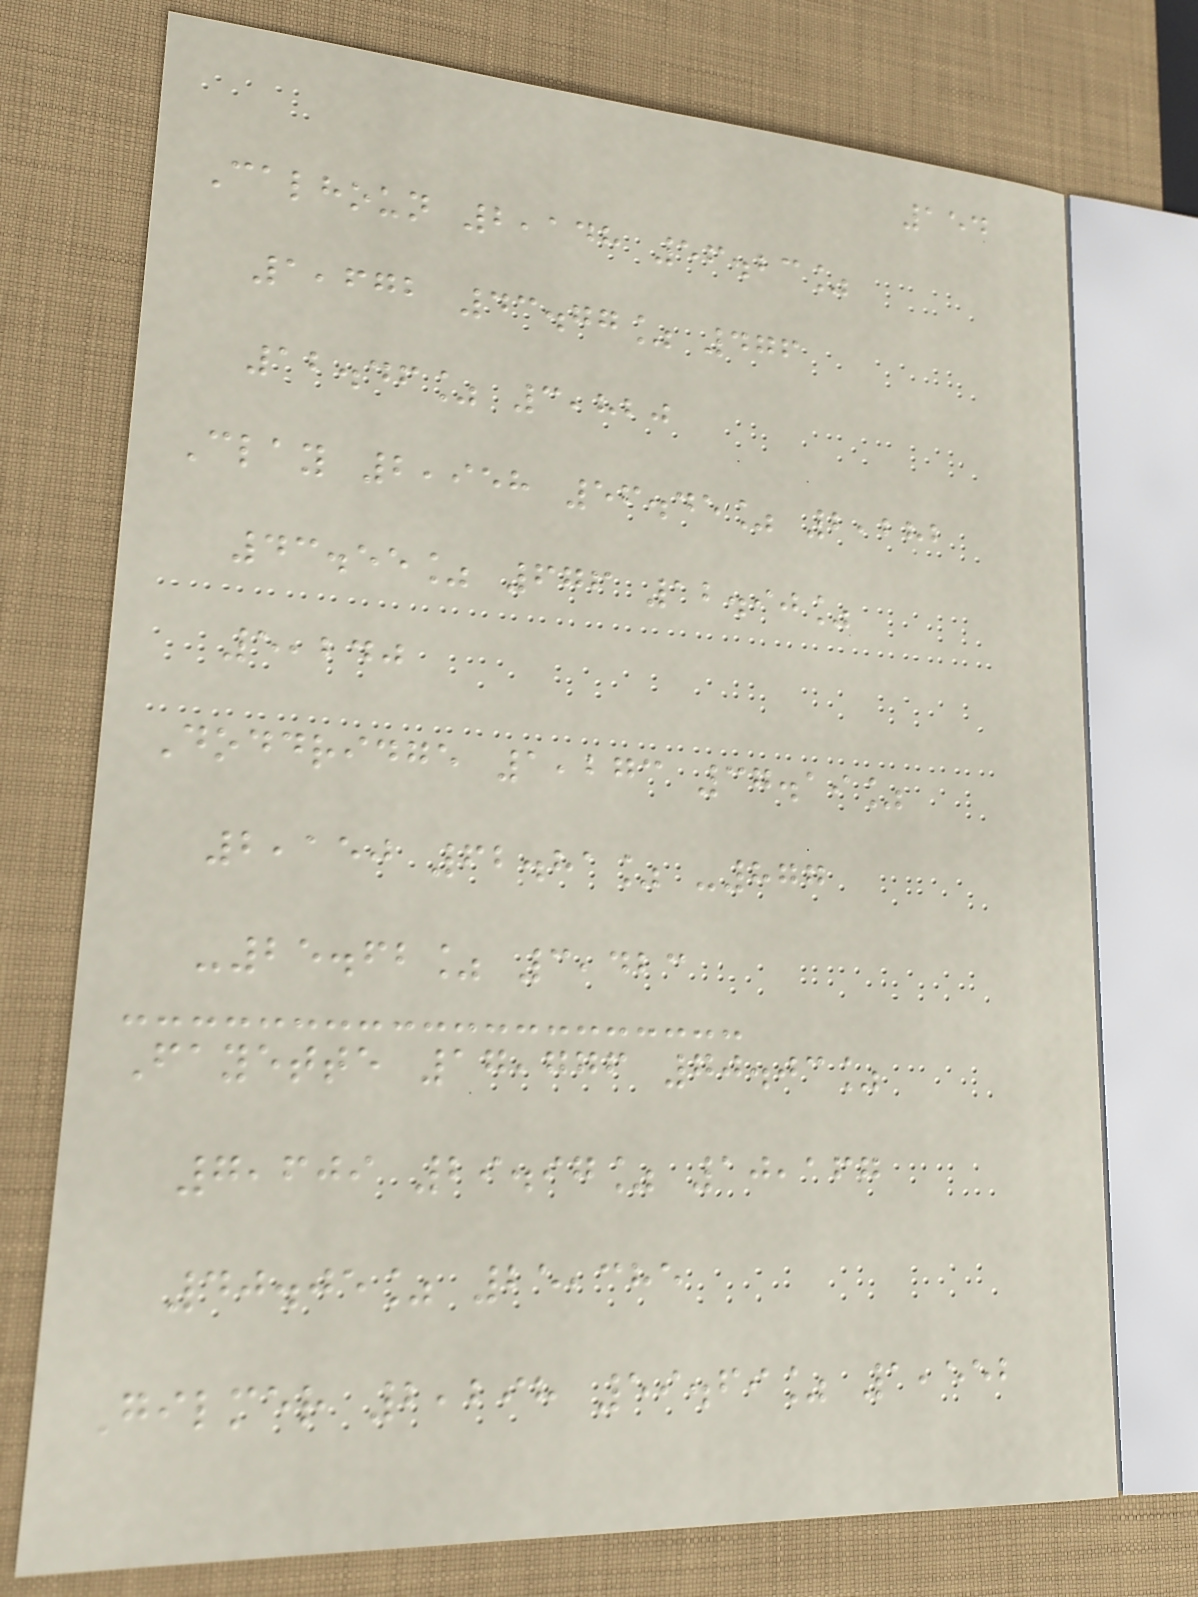154
Calhoun 2,148 56.23%
1,672 43.77% 476
12.46% 3,820
Clay 2,958 56.45% 2,282
43.55% 676 12.90%
5,240
Doddridge 1,273 37.19%
2,150 62.81% -877
-25.62% 3,423
Fayette 17,776 70.03%
7,609 29.97% 10,167
40.05% 25,385
Gilmer 2,298 59.69% 1,552
